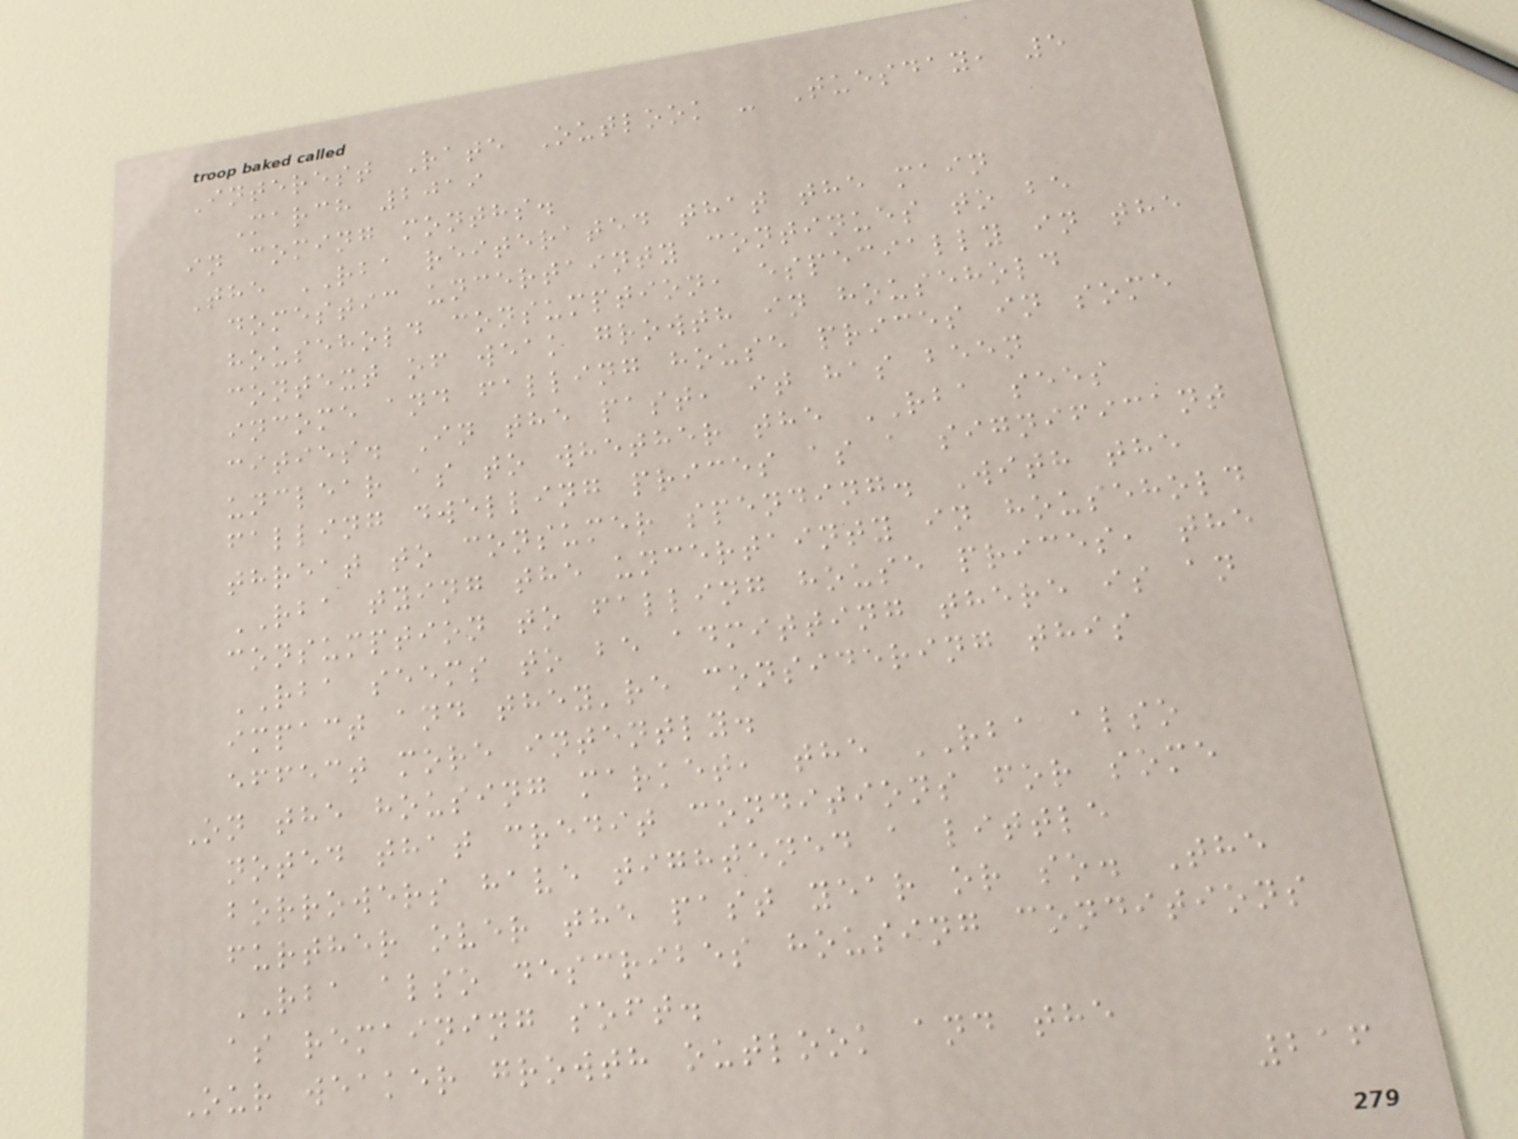Interest Rate Outlook - Tuesday, 5
March 2019
in coming months.
The RBA reiterated that the main
domestic uncertainty continues to be
household consumption, especially in the
context of weak growth in household
income and falling house prices in some
cities. In the past, it has been
unclear as to whether the RBA sees
falling dwelling prices as a significant
threat to consumer spending. With the
RBA tying the uncertainty in household
consumption to falling house prices, the
RBA seems to be admitting there is an
impact and they're considering this
effect more intently.
On the housing market, the RBA also
noted that credit conditions for some
borrowers have tightened a little
further over the past year or so. The
RBA also describes housing conditions
as remaining soft.
Our weaker growth outlook and the
216
